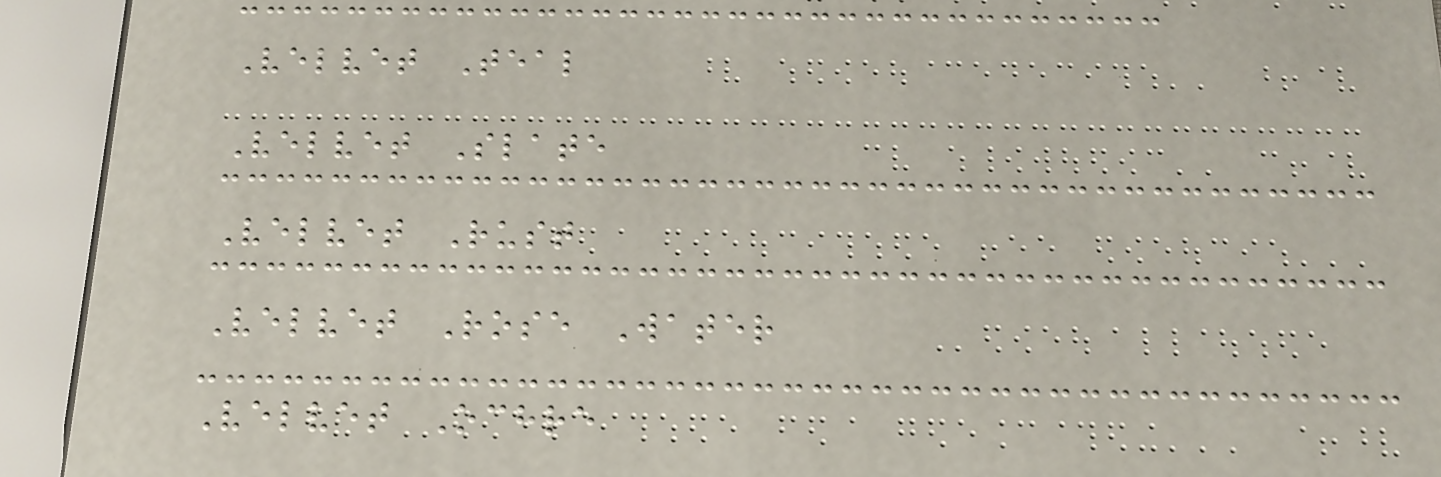Velvet Teal
Velvet Slate
Velvet Rust
Velvet Rose Water
Velvet Ochre
